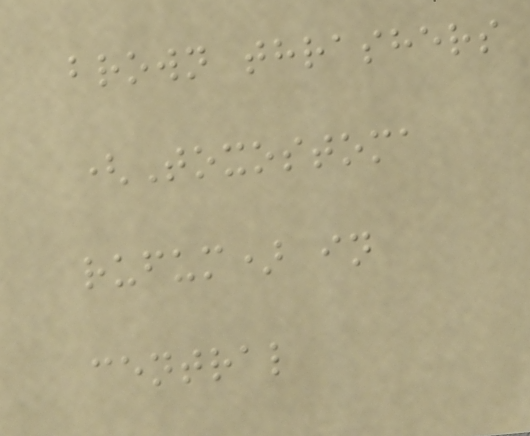brown thrashers
(Toxostoma
rufum) in
central
